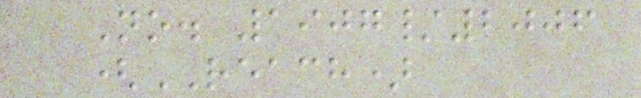No. 1907/2006
(REACH)
